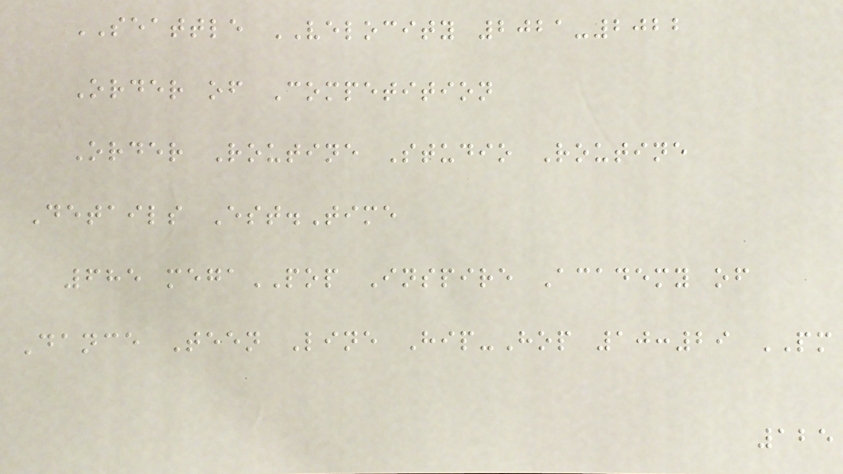SEATTLE VELOCITY 2021-2022
Order of Competition
Order Routine Studio Routine
Details Est.Time
685 megaPOP Inspire Academy of
Dance Teen Line Hip-Hop 10:29 PM
125
